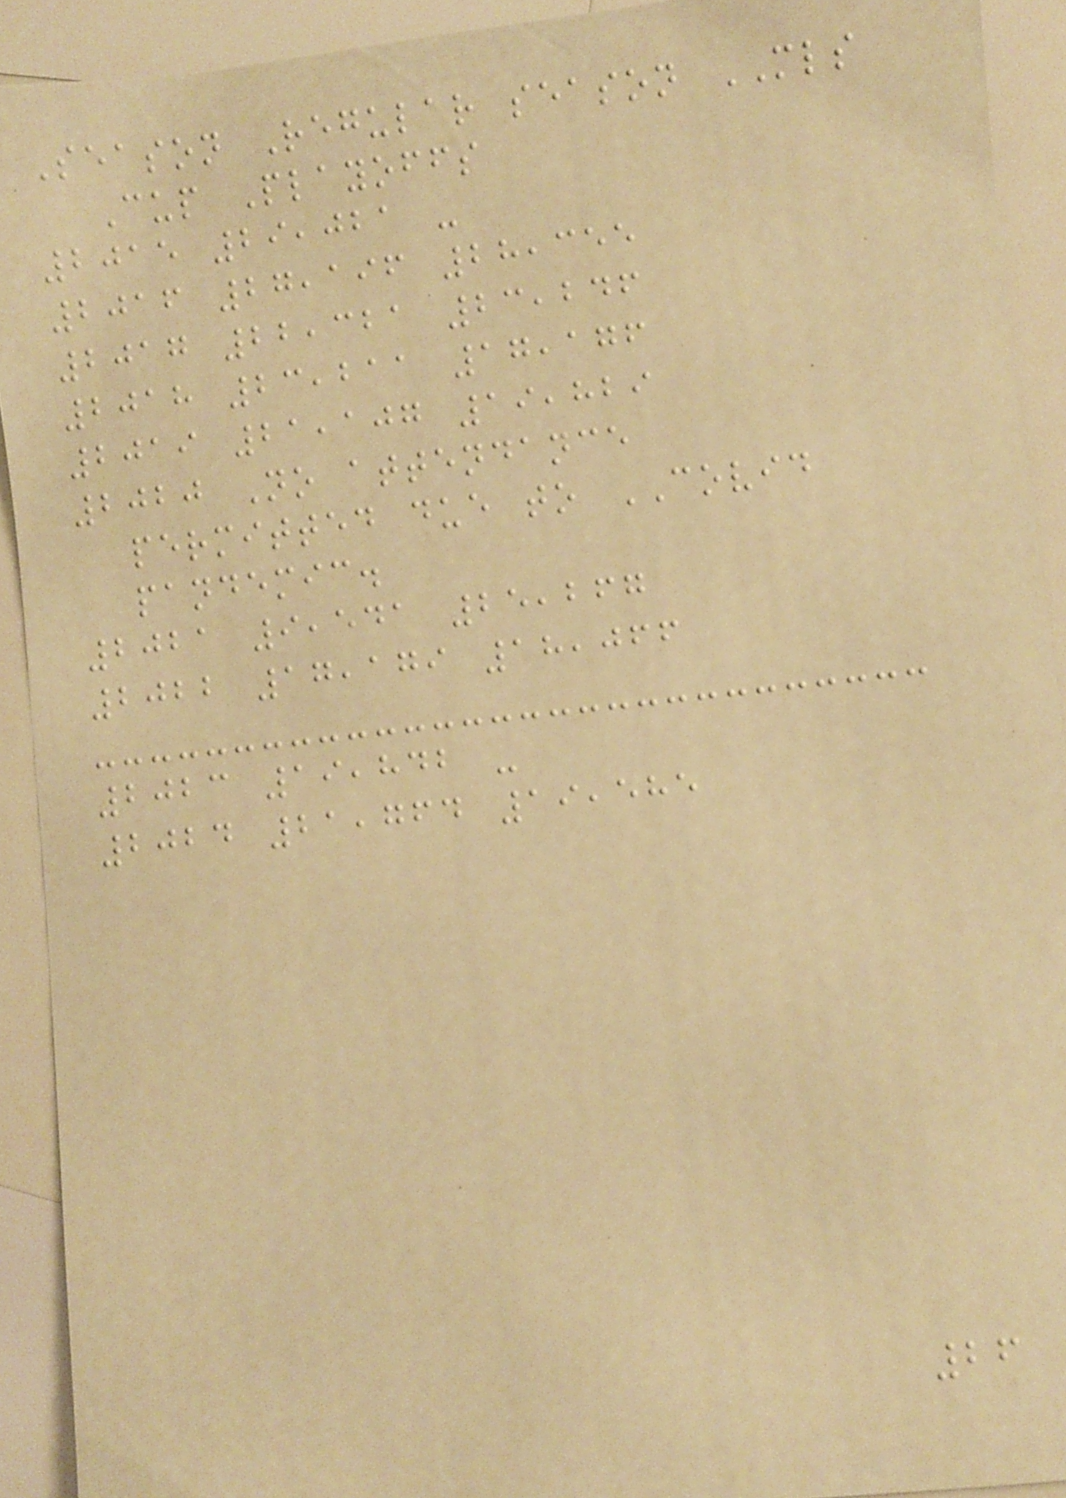Season Regular season MLS
Cup Playoffs
2015 29,021 -
2016 27,196 28,355
2017 22,321 23,246
2018 23,211 17,176
2019 21,107 19,829
2020 No attendance
permitted due to COVID
pandemic.
2021 9,541 25,267
2022 17,179 18,066
2023 19,842 -
2024 21,764 19,585
26
